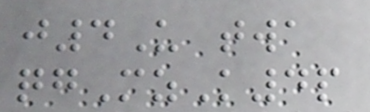j4U twa
qgMzK4p
